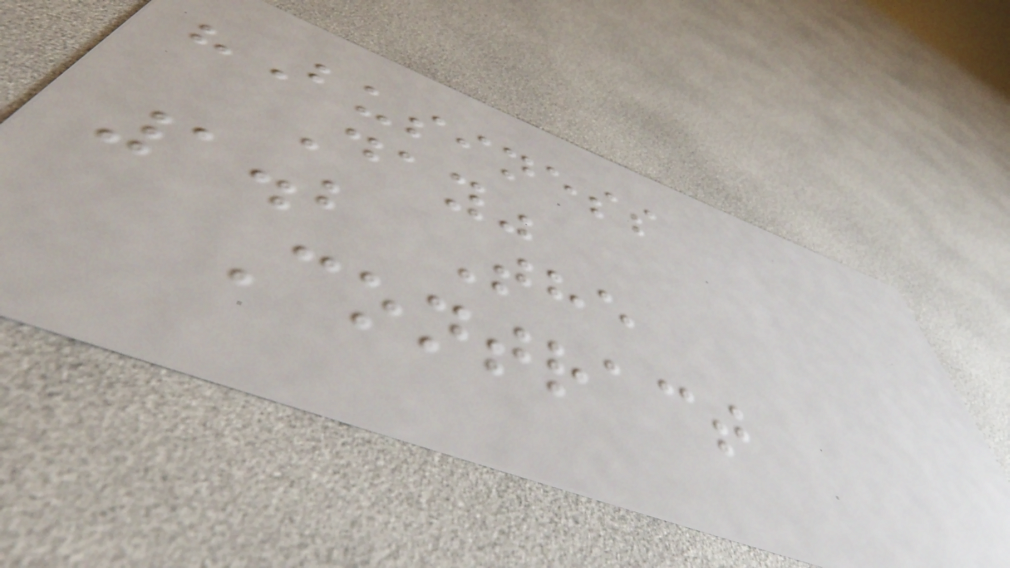"Business
Day"
1.2 The
Contract
